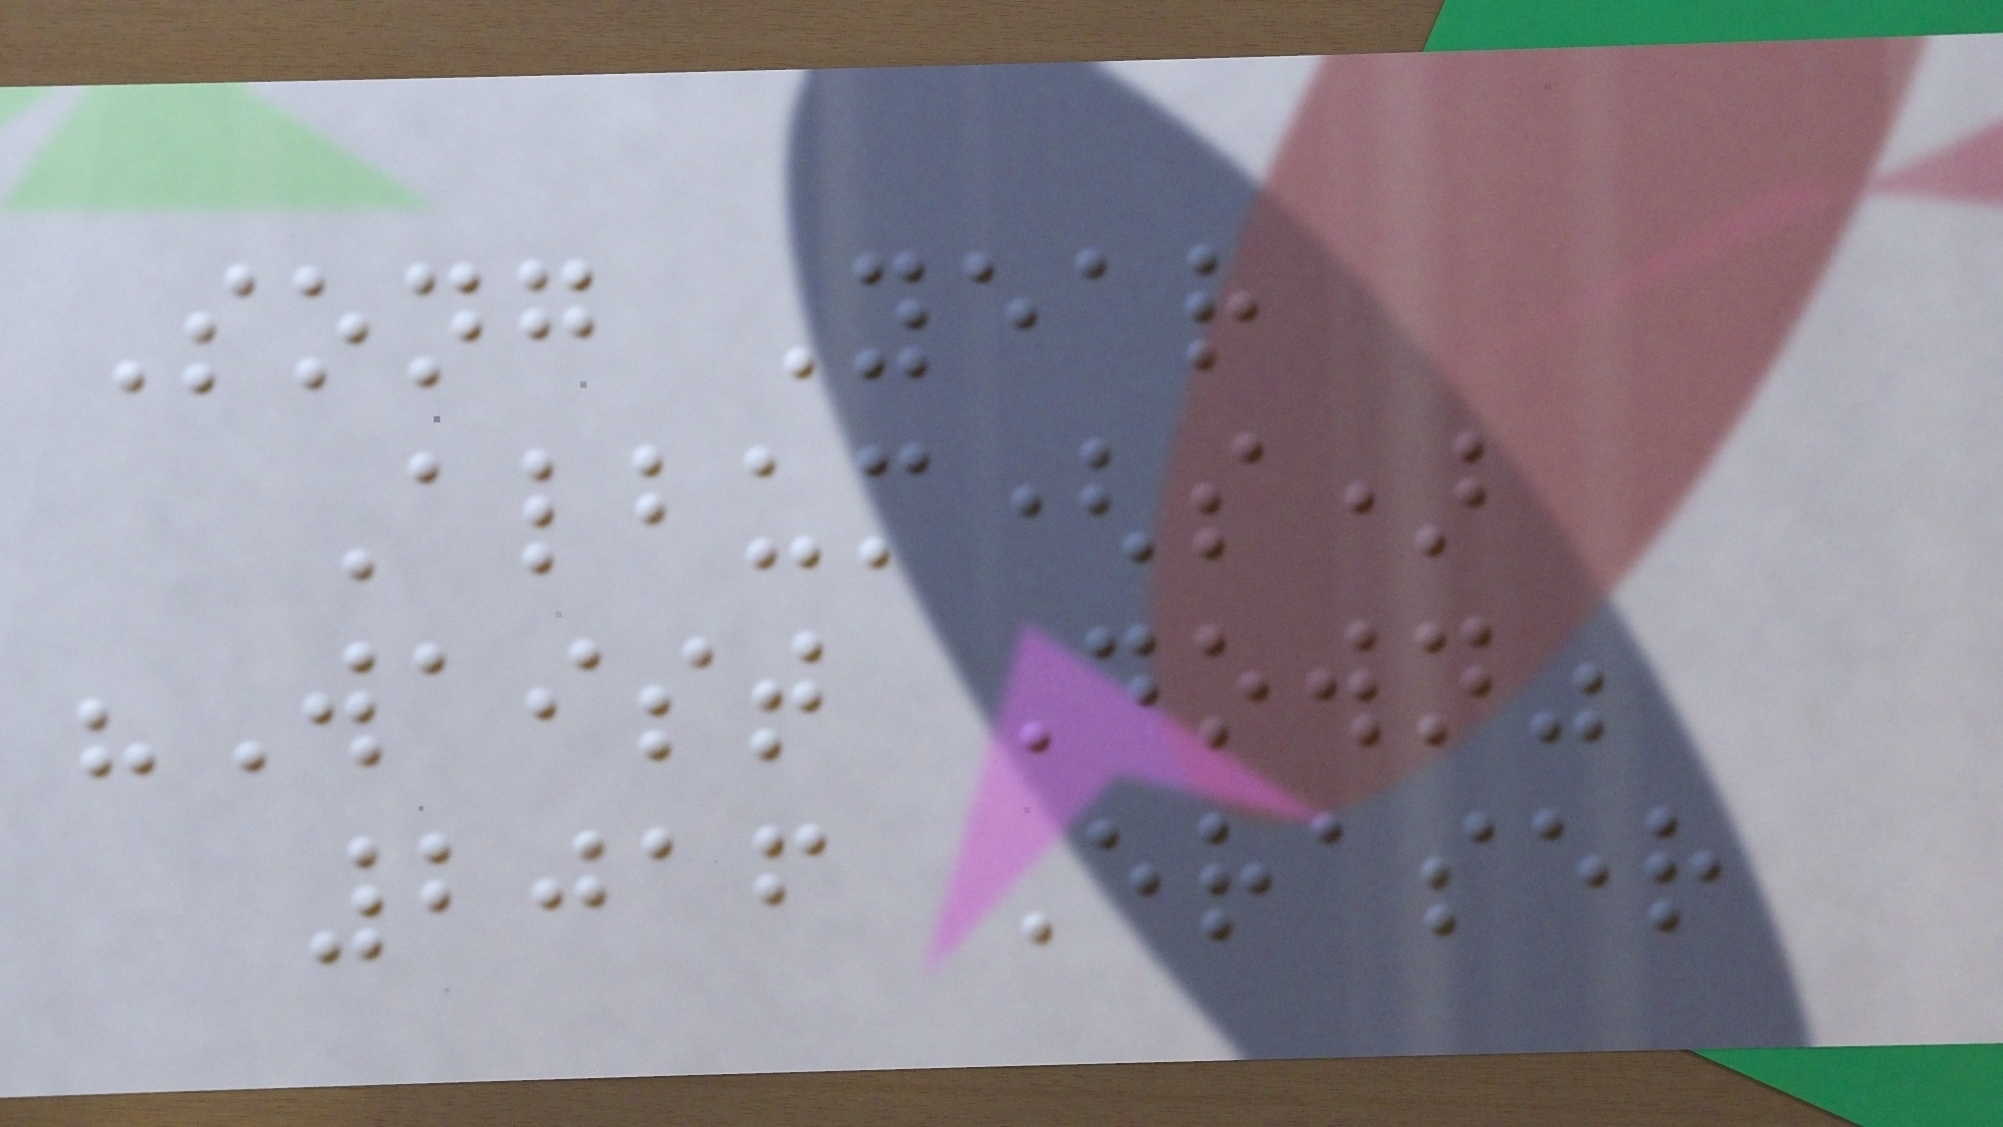Song Year
Album(s)
"Waist Down"
2016 Eraser
